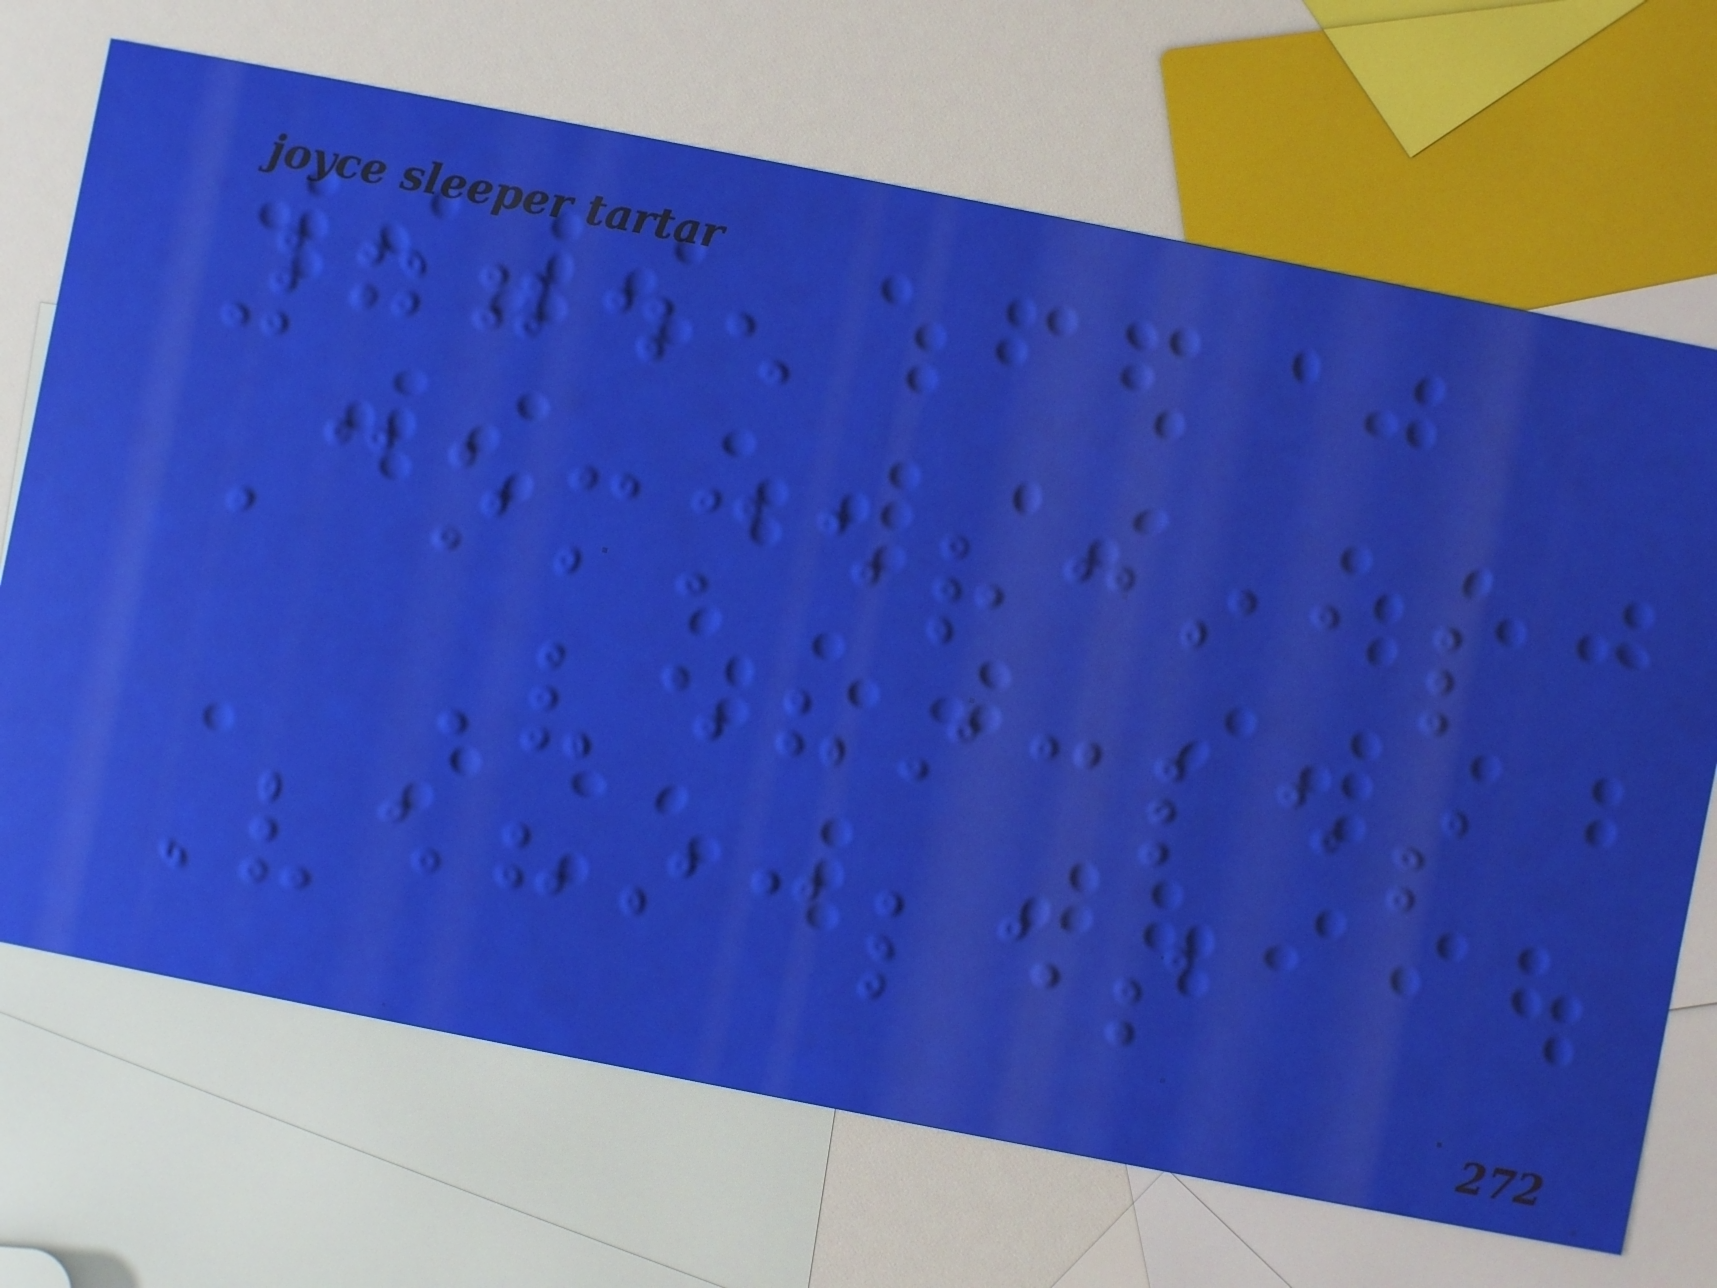7745
Commercial
Vehicles
Vehicles
